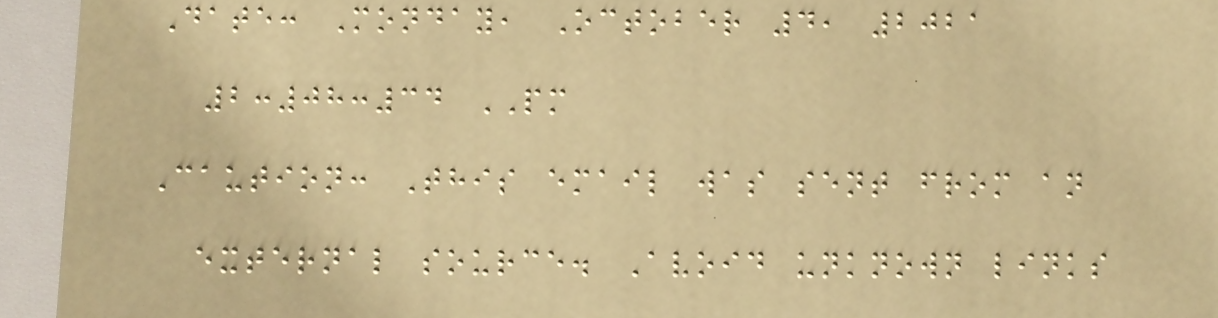Date: Monday, October 4, 2021
2:08:34 PM
Caution: This email was sent from an
external source. Avoid unknown links
